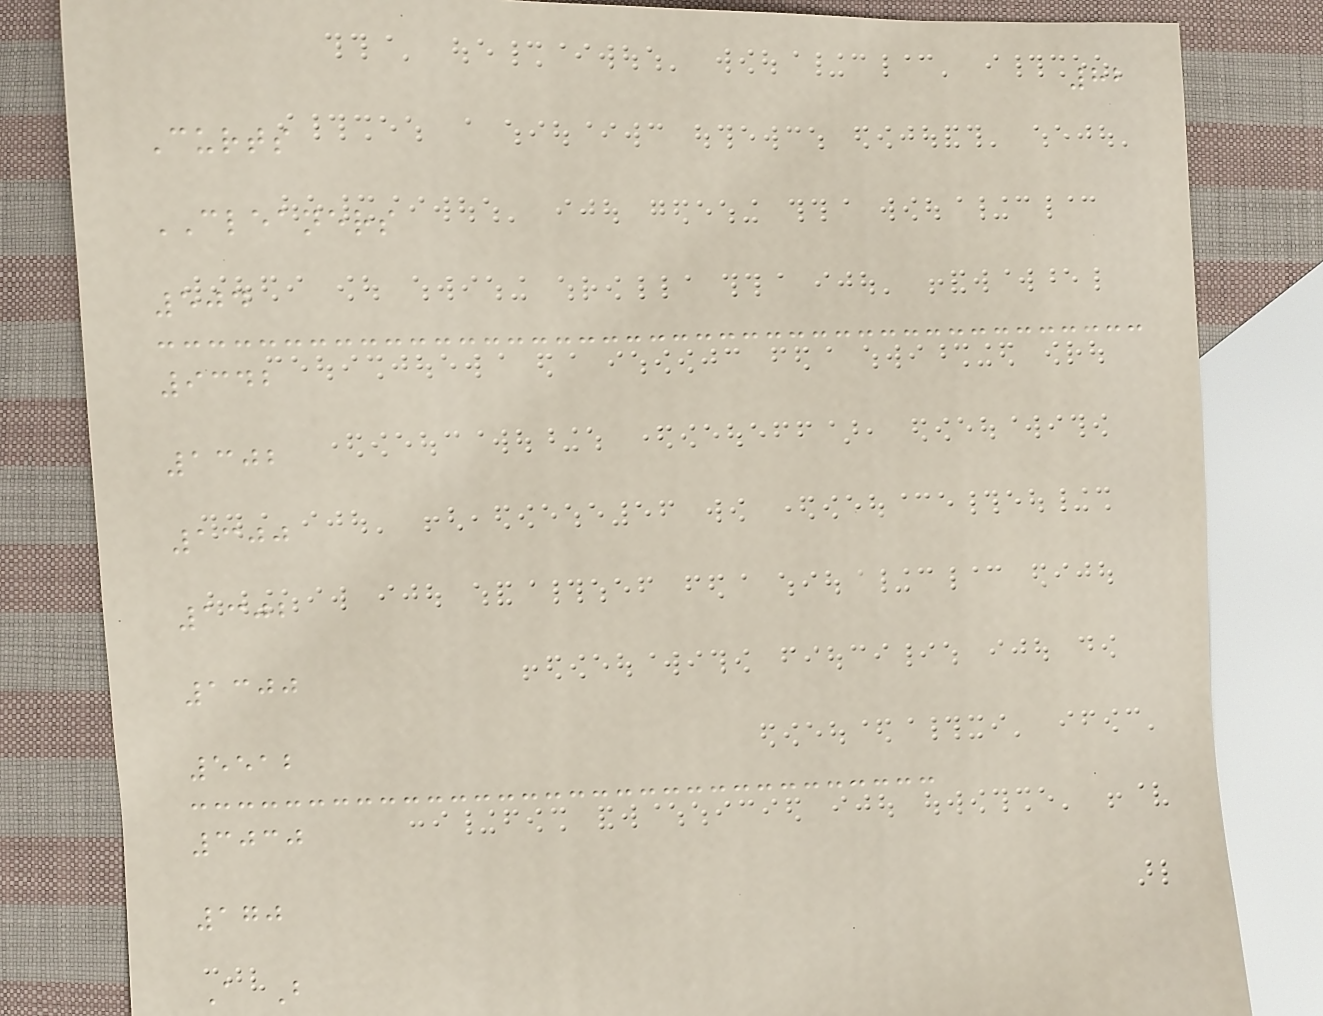82
Curts
CLEANERS
504
9342
1302
1300
1302
1300
5512
3030
170
A B
